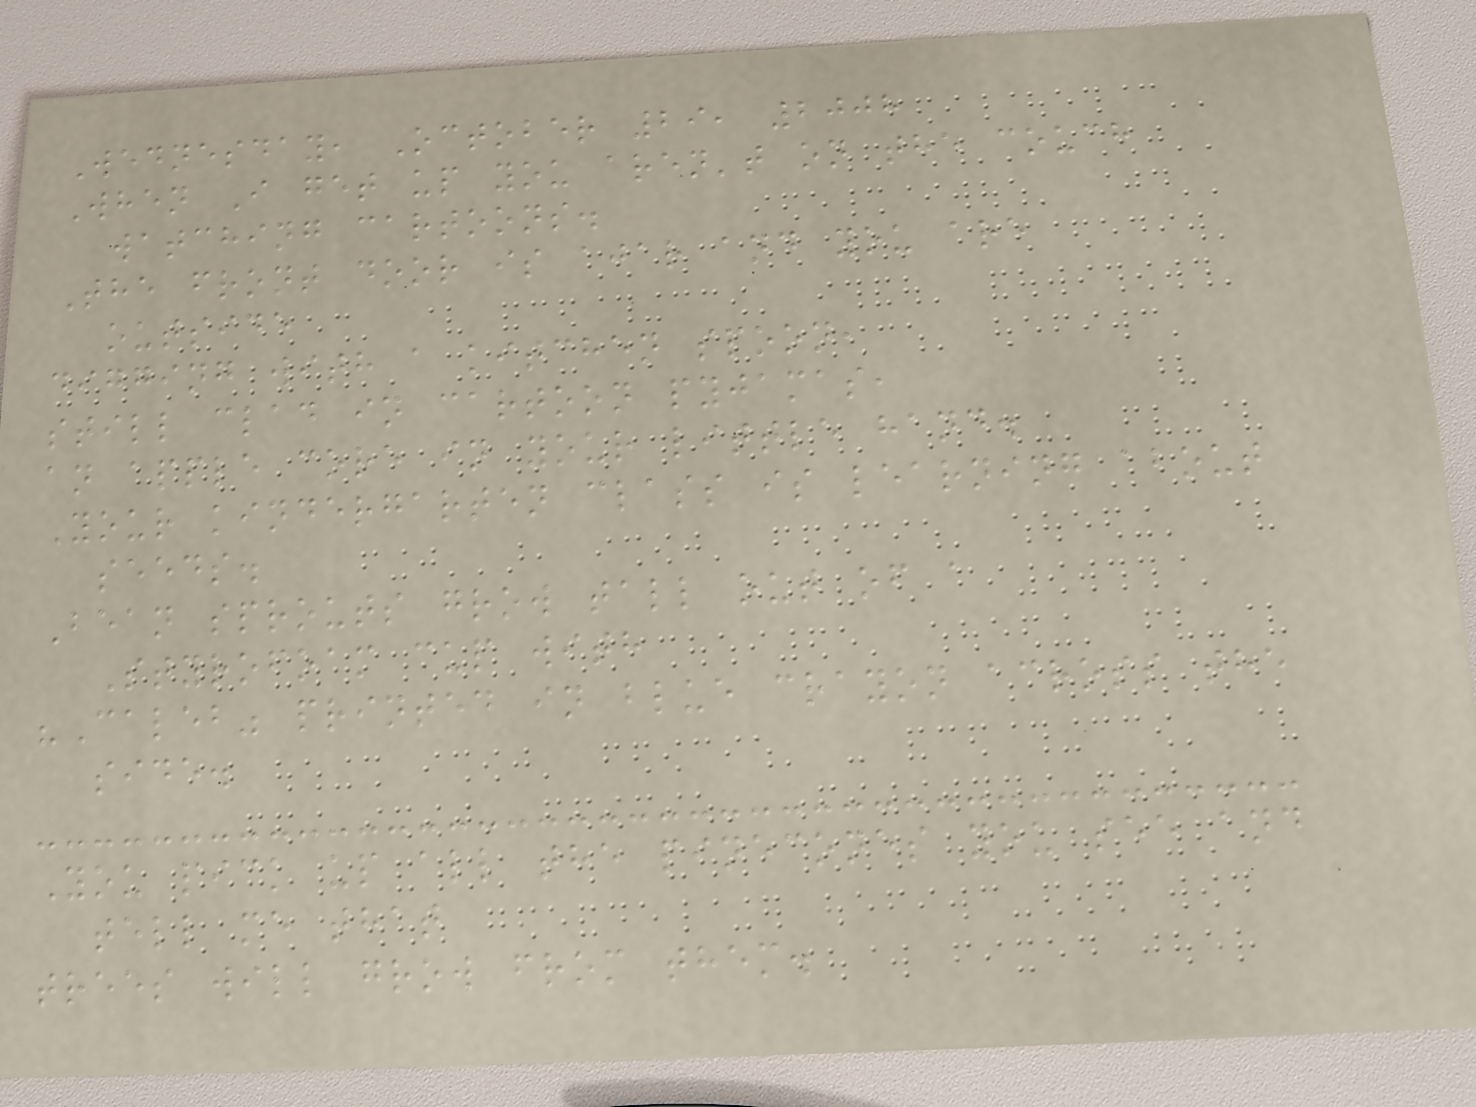Wednesday, October 29, 2008
When I get up you aren't on the couch
watching cartoons.
The front door is ajar and you are
outside
digging with a kitchen spoon,
still clad in cartoon pyjamas,
an apple core in your little hand.
Your kindergarten class is learning about
seeds.
Bean sprouts grow tall out of a
Styrofoam cup with
"Caleb" printed in blue crayon across the
side.
You pick up all the pinecones you see and
tell me that
trees will grow from them.
